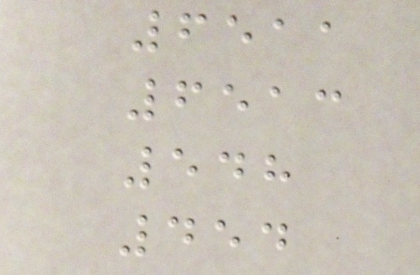6511
6513
548
454
